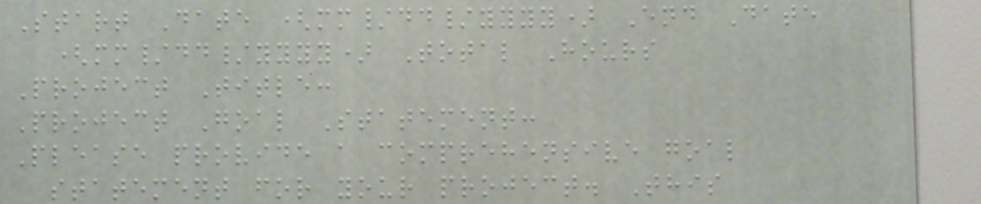Start Date (mm/dd/yyyy) End Date
(mm/dd/yyyy) Total Hours
Project Title:
Project Goal Statement:
Please provide a comprehensive goal
statement for your project. This
